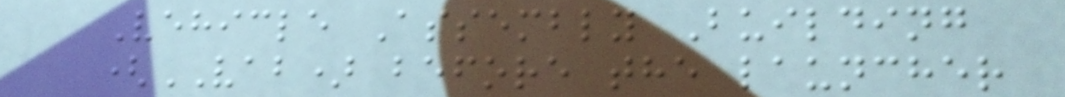Vehicle Assembly Building
(VAB) before the launcher
